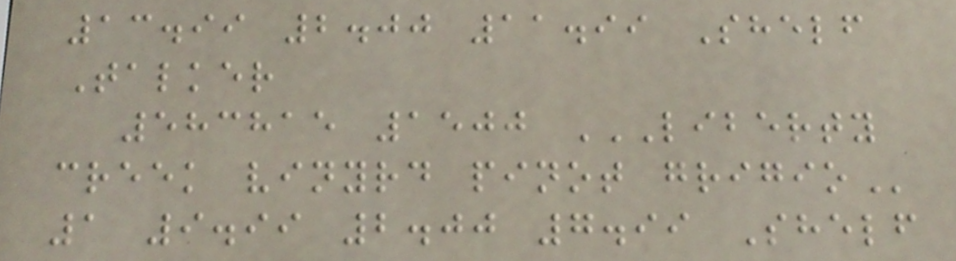13.99 2.00 11.99 Shelf
Talker
583815 1500 LIBERTY
CREEK VINYRD PINOT GRIGIO
1 9.99 2.00 7.99 Shelf
